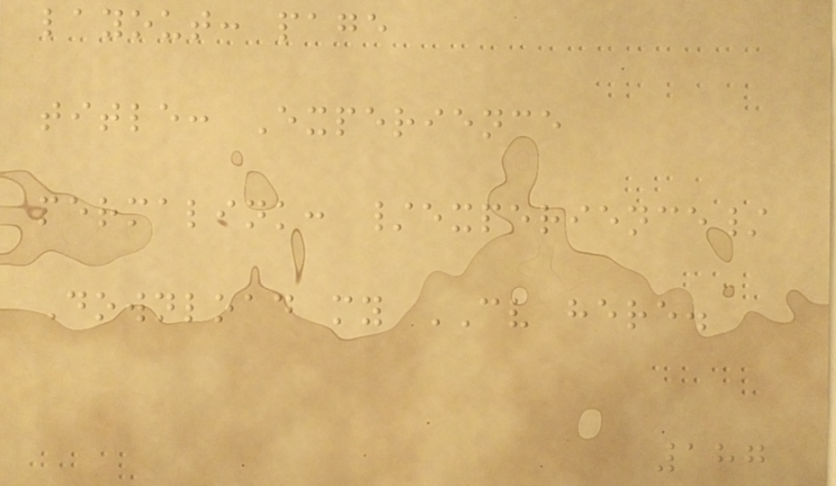layout: page
title: Experience
permalink: /experience/
Download my CV here.
187
